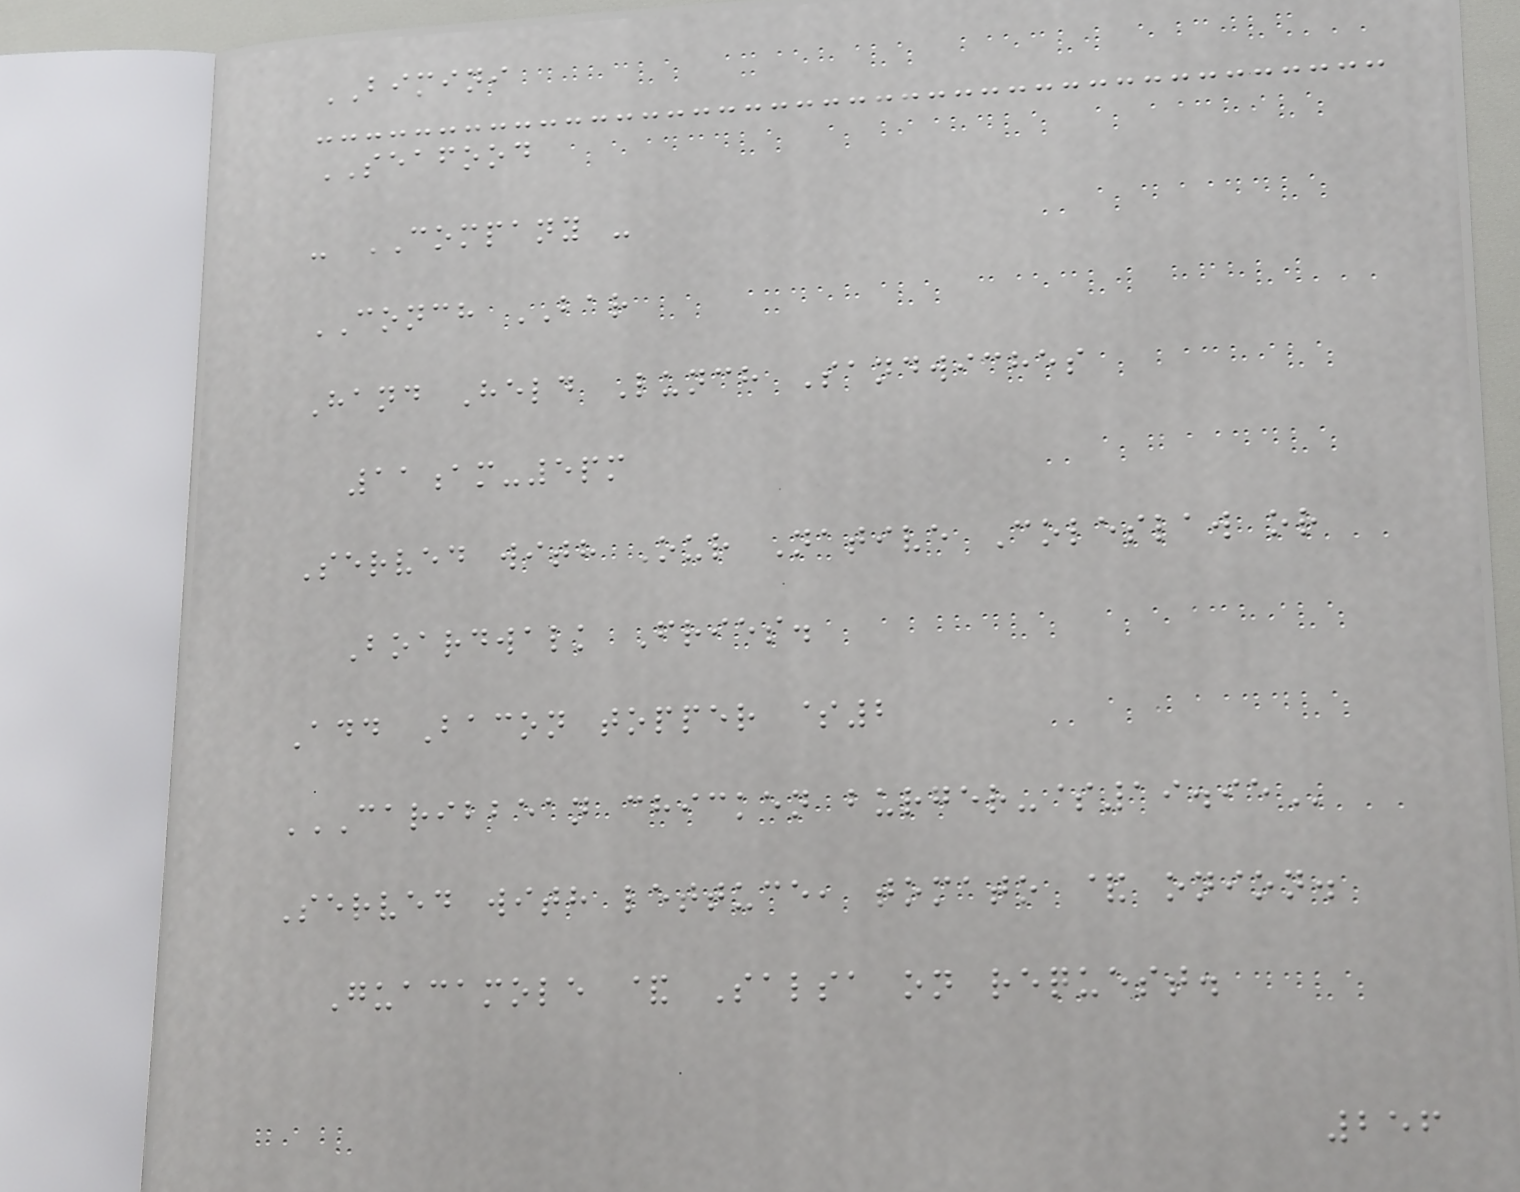BIMINI
SEAFOOD
- COMPANY -
CONCH BAR
Hand Held Lunch Sandwiches
11am-5pm
Served with Our Native Coleslaw or
Boardwalk Fries.
Add Bacon topper $2
CARIBBEAN CHICKEN BURGER-$19.95
Served with lettuce, tomato & onion.
Guacamole & Salsa on request.
256
